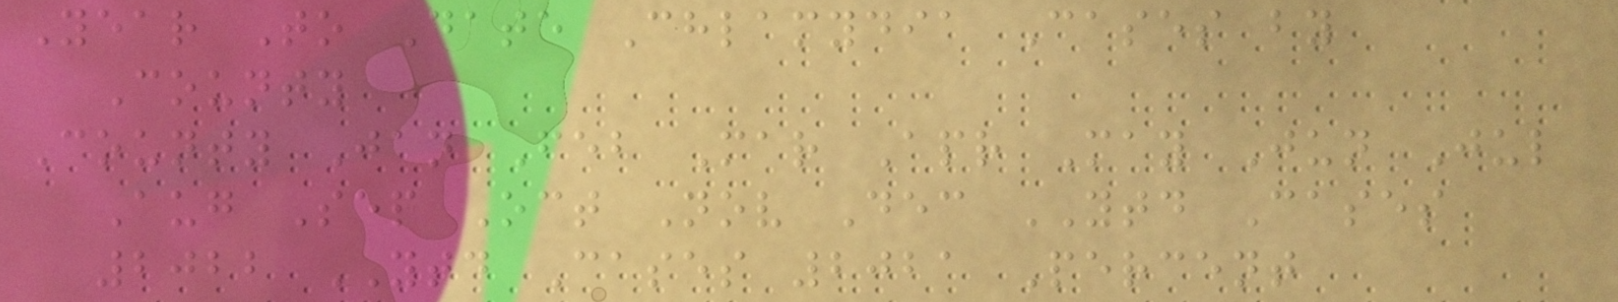Year To Date Chlamydia Cases by
County
County Jan Feb Mar Apr May Jun Jul
Aug Sep Oct Nov Dec YTD Cases
2022 YTD Cases 2021 Percent
